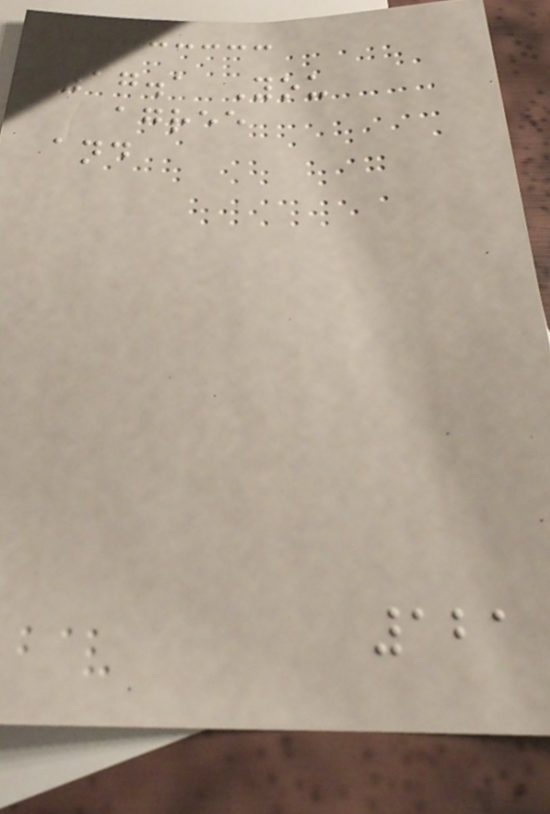17.1 You
agree
and
121
